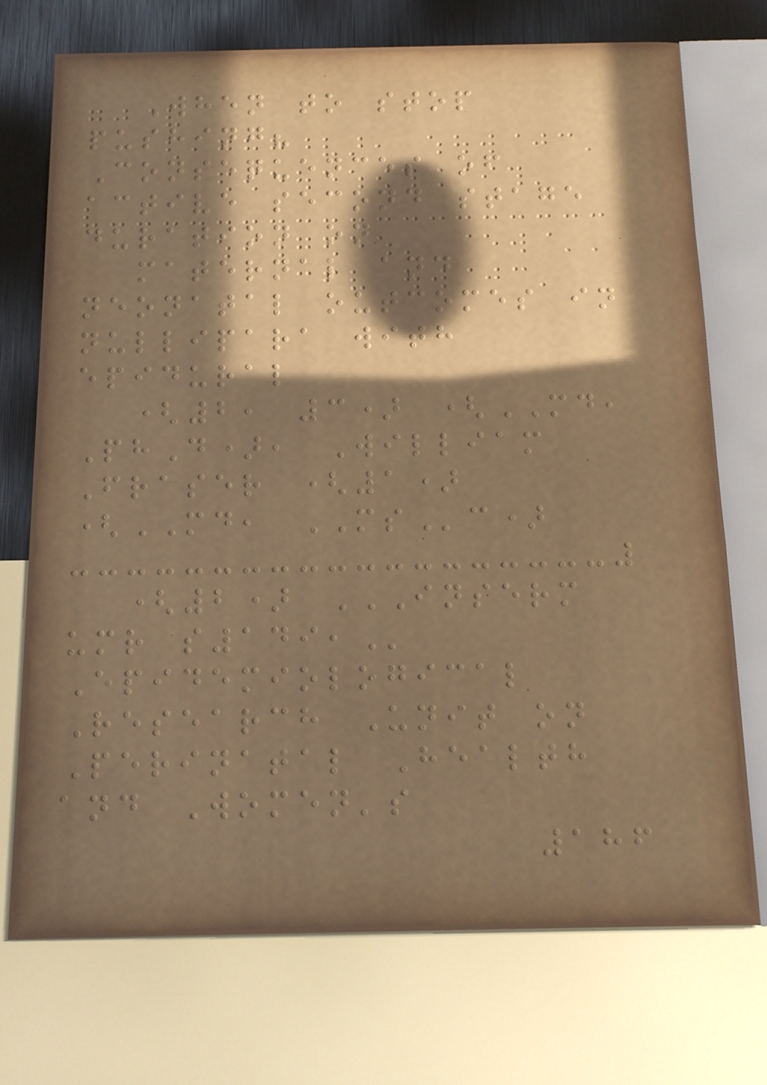When to stop
pushing?
Consequences of
active second stage
duration on
maternal and
neonatal outcomes in
nullipara with
epidural
(2, 3) (MD,
PhD), William
Fraser (1)
(MD, MSc)
(2) INSERM
UMR S149,
Epidemiological
Research Unit on
Perinatal Health
and Women's
186
